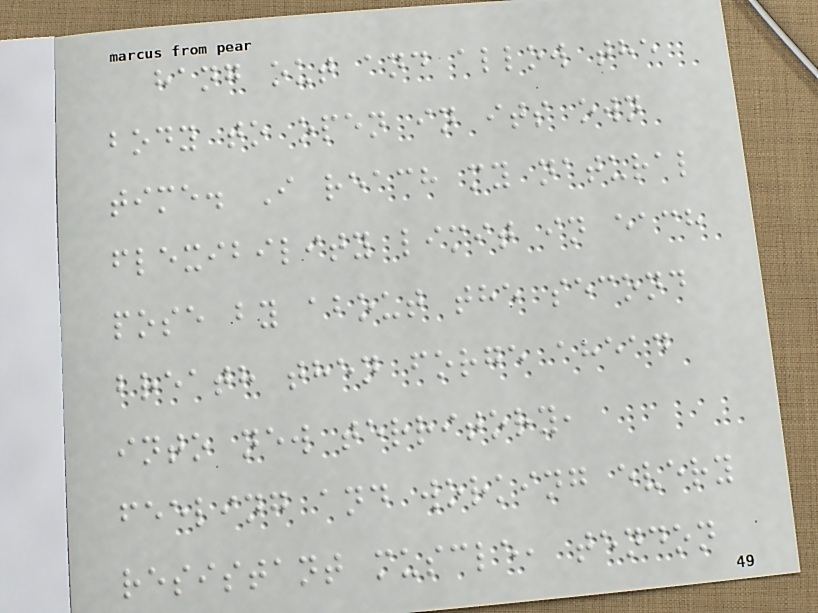hang out and allow the
body to open in its own
time. I reach my natural
flexibility limit in each
pose by about the second
breath then forge ahead
into new territory,
feeling and working every
resistant muscle, tendon
